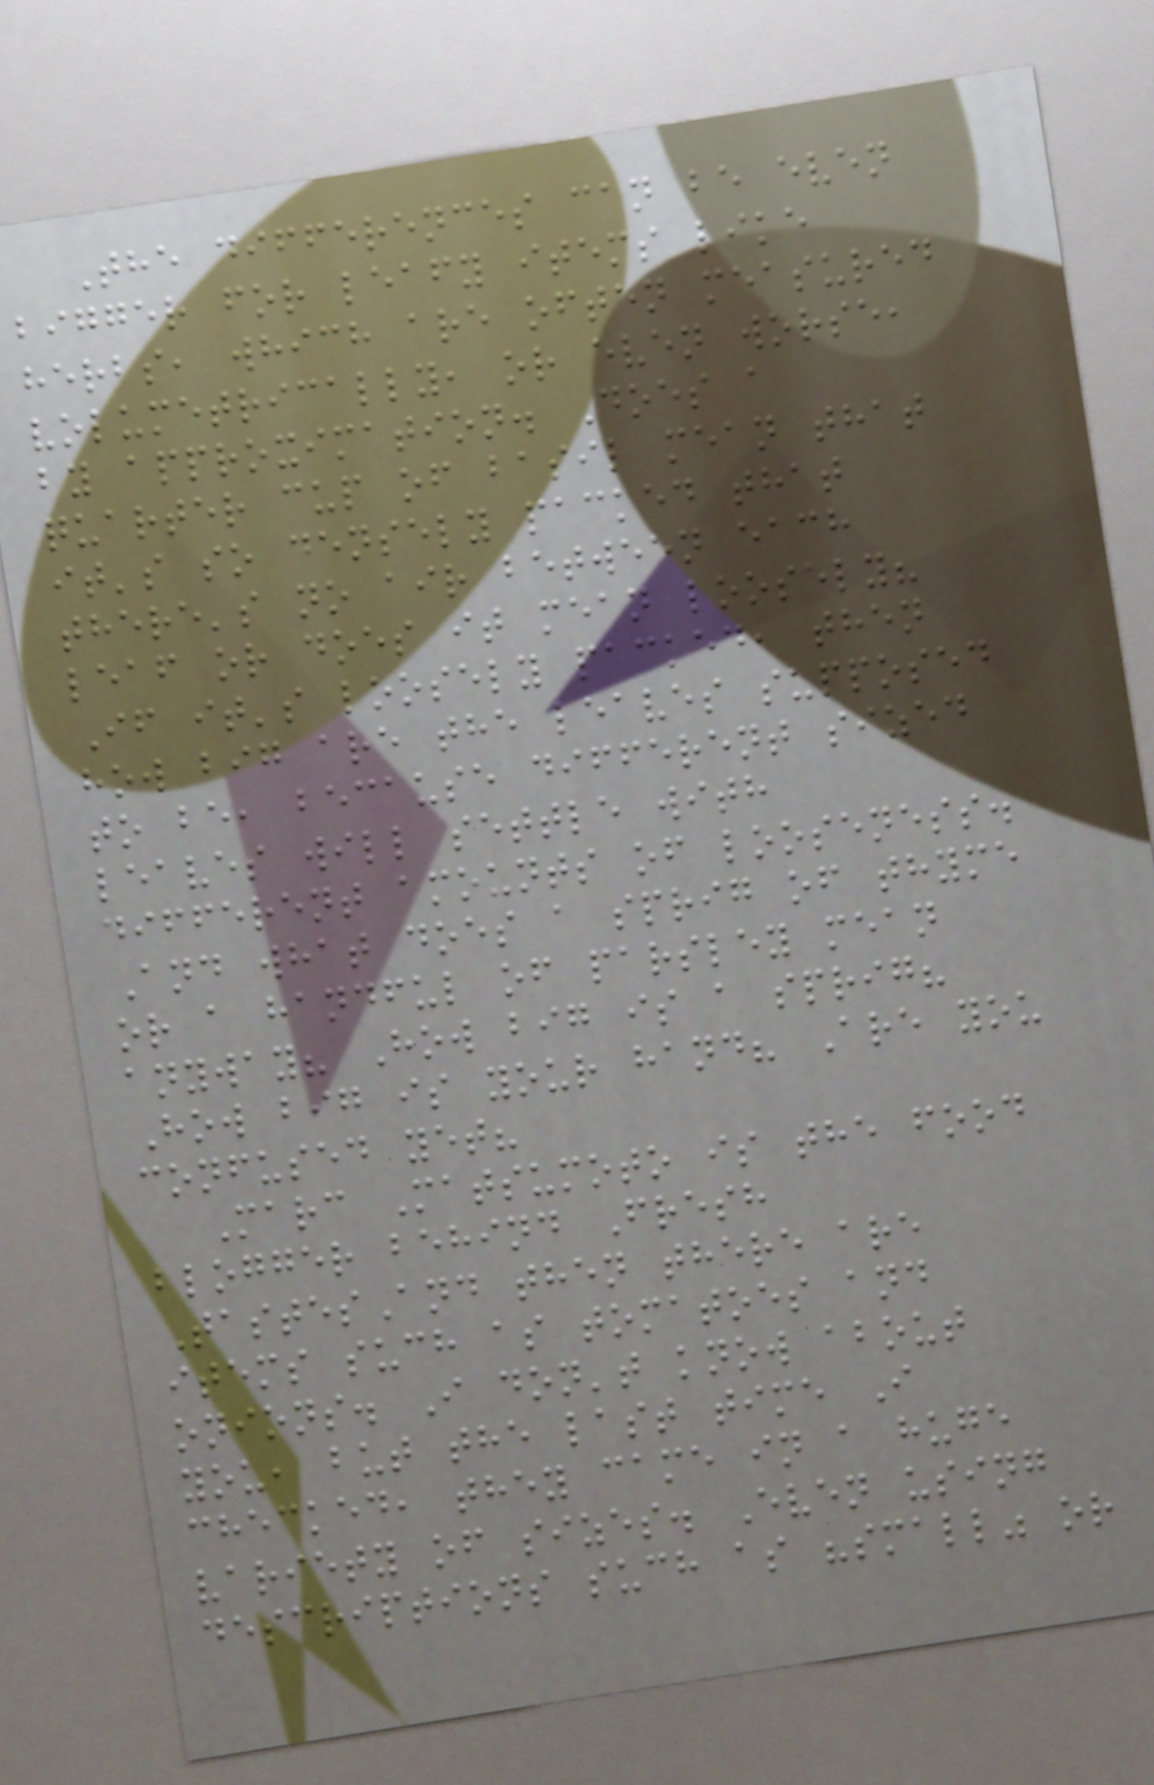The differences can be even
bigger for leafy items like
herbs, which are often measured
volumetrically, or even worse,
by approximation. Does a
quarter cup of basil mean that
it's so densely packed that
there's no air between each
leaf or does it mean loosely?
If it's loosely packed, then
how big are the leaves supposed
to be, because different sized
leaves will settle with
different amounts of looseness.
And what does a sprig of thyme
or a handful of parsley mean
anyway? How big is a sprig?
How big is your hand? Are you
confused yet?
Marc Matsumoto is the food
blogger behind Fresh
TastesAnd then there are
items such as tomatoes and
onions. I don't know about
you, but the last time I
checked, they came in a huge
variety of sizes. Even using
descriptions such as "small" or
